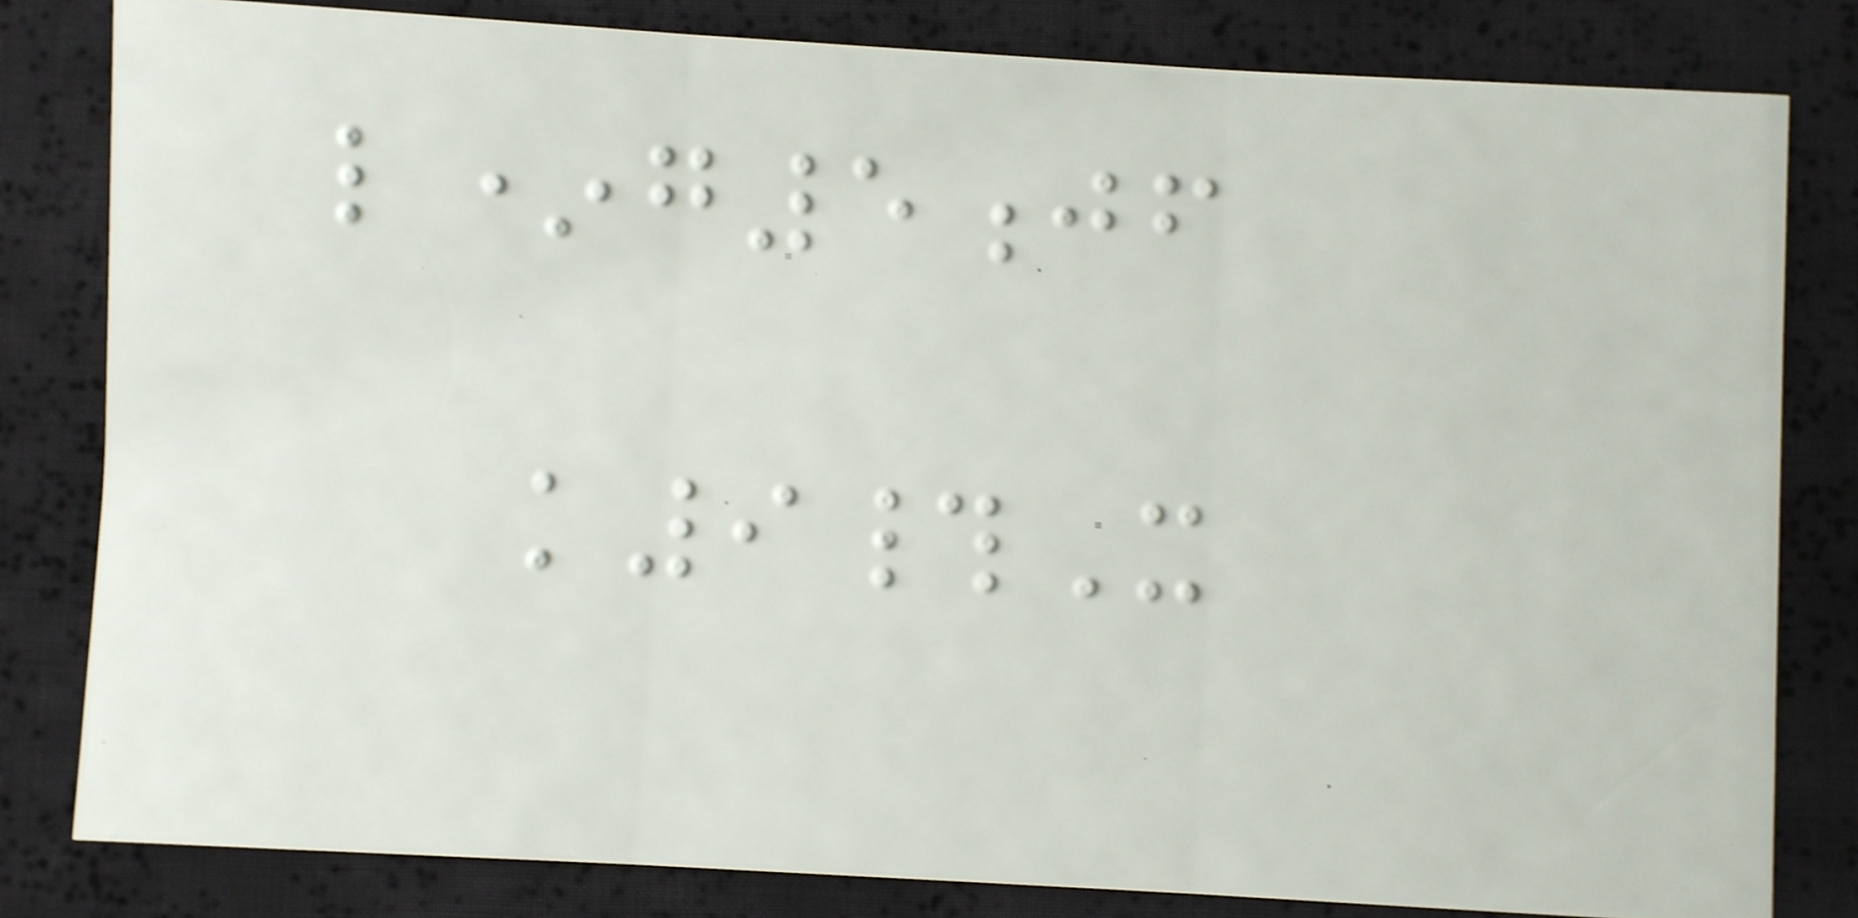l*g5jf
k9#X
